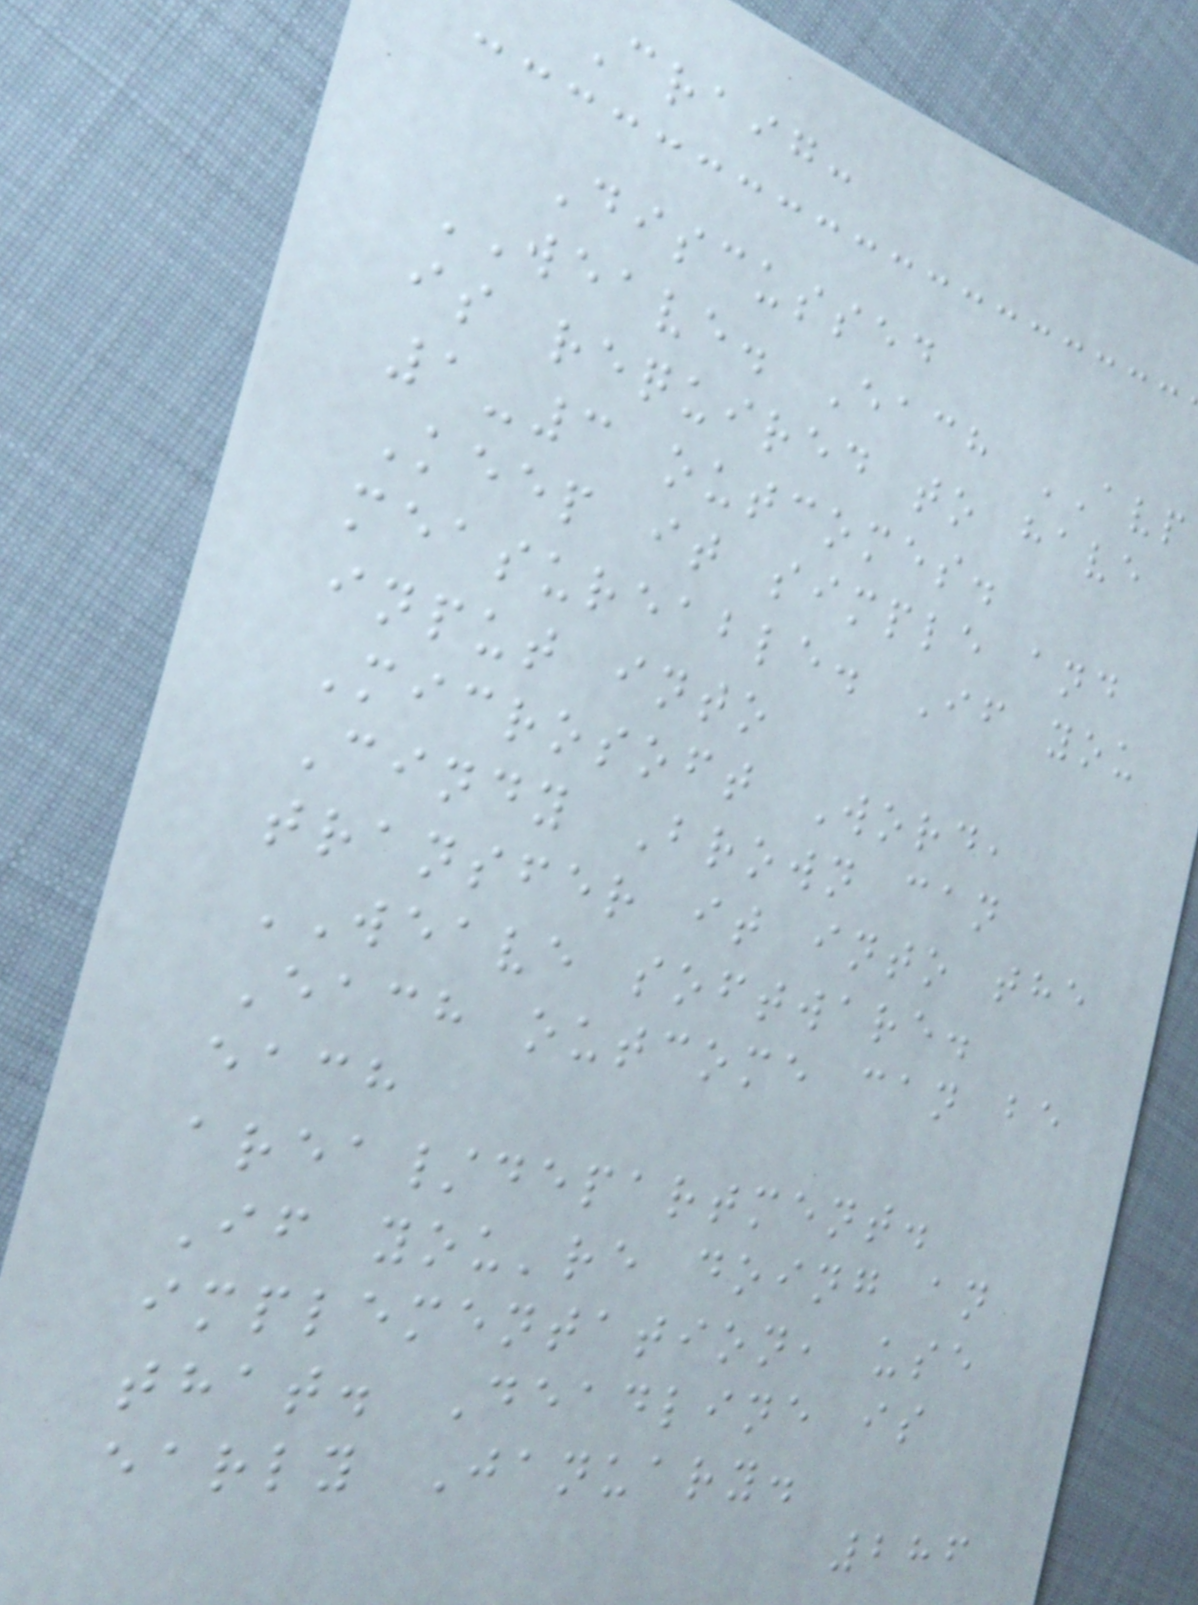Craig:
Discussed
WEAVE. Each AVP
is required to have
1-3 outcomes.
Keep it simple and
measureable. If you
input into
Microsoft Word,
Cindy Brown can
transfer it into the
WEAVE software.
Each outcome can be
each
area/department.
If you're doing an
implementation, use
that. Deadline is
early January.
286
